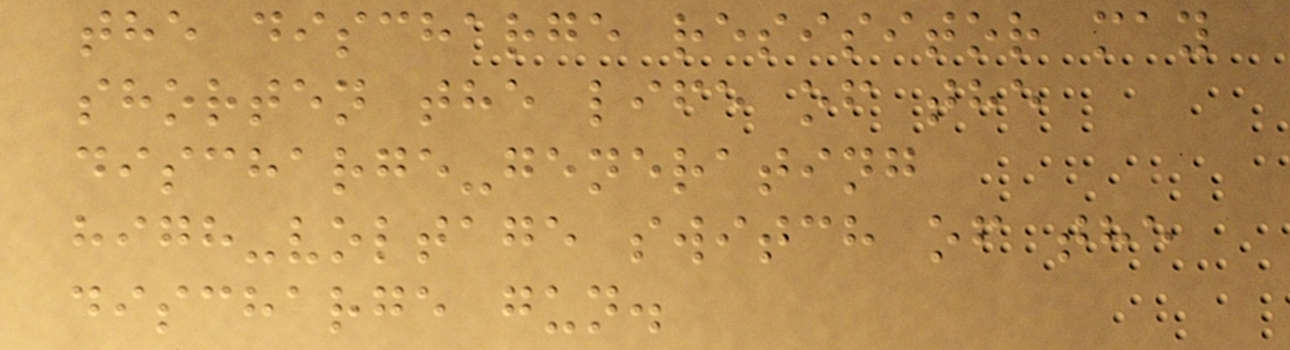the discharge resisitor may
shorten the life of the
discharge-generating
high-voltage switch of the
discharge gun.
